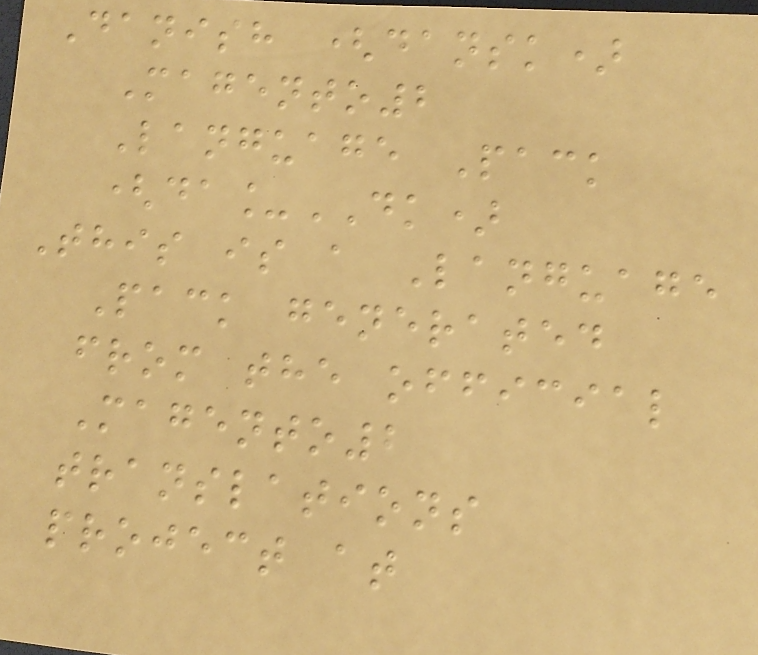Danish (dansk)
Magento2
Language Pack
(da_DK)
This is a Language
Pack generated
from the official
Magento2
translations
project at
